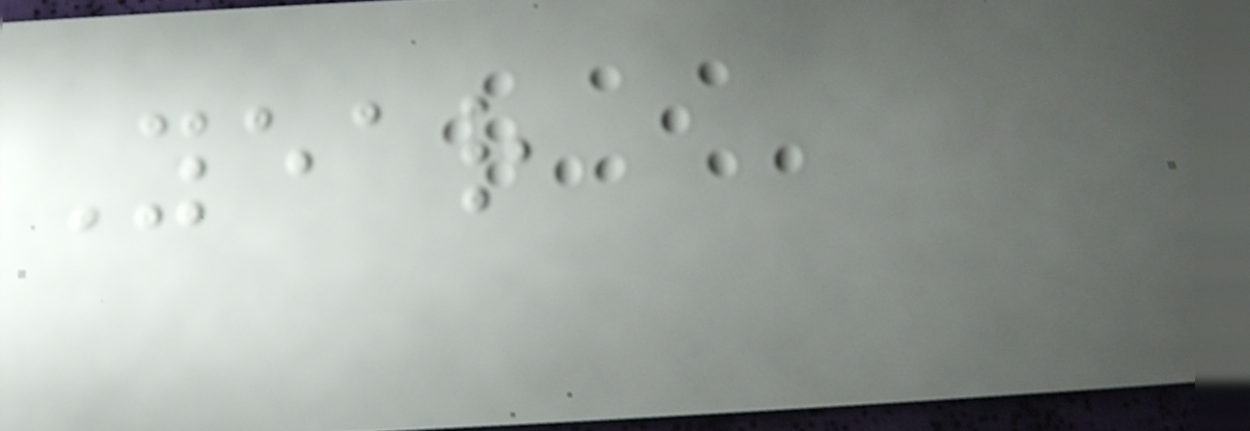Year
